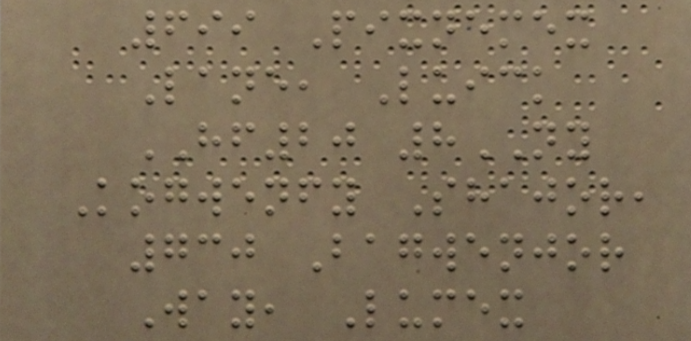699 Pixnemex
Lane, Luick
HF20 8NY
Kogwenfy Shajor,
730 Bagwenjor
Way, Lumex
